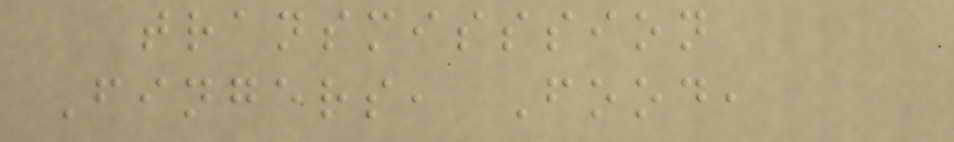transmisssion
Fingers, Food,
